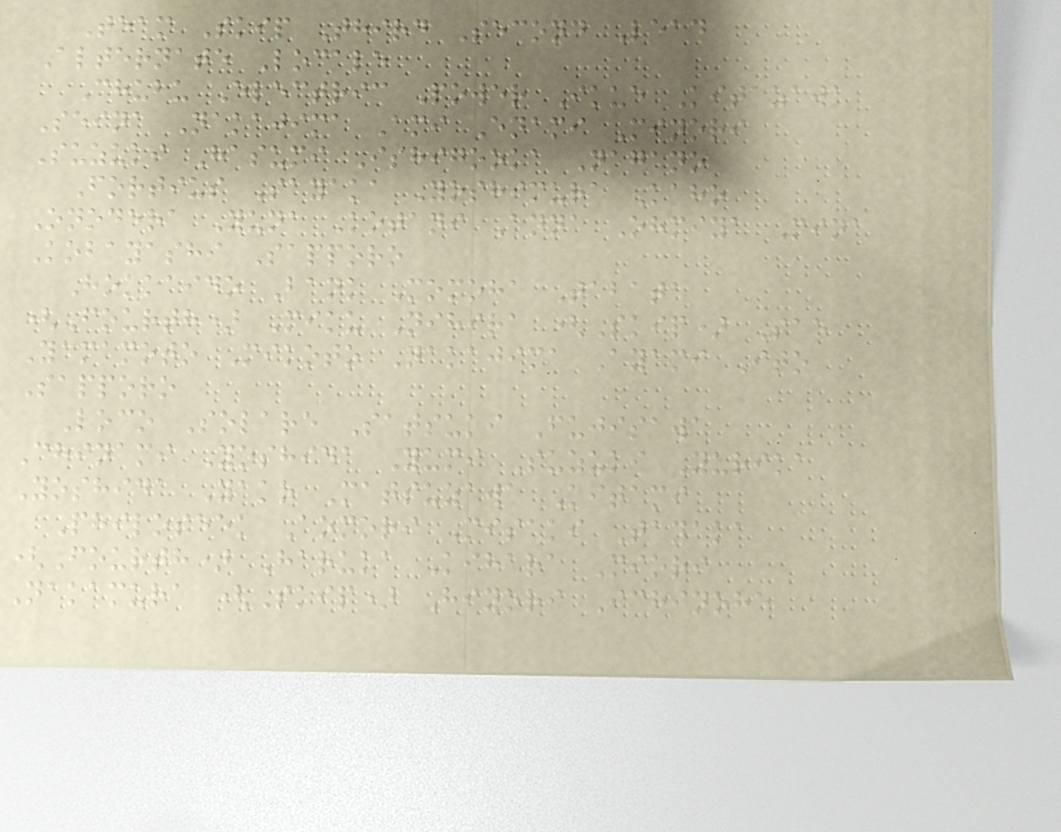Team Skip Third Second Lead
Alternate Locale
Chubu Electric Power Ikue Kitazawa
Seina Nakajima Ami Enami Minori
Suzuki Hasumi Ishigooka Nagano
Fortius Sayaka Yoshimura Kaho
Onodera Yuna Kotani Anna Ohmiya Mina
Kobayashi Sapporo
Hokkaido Bank Momoha Tabata
(Fourth) Miku Nihira (Skip) Sae
Yamamoto Mikoto Nakajima Ayami Ito
Sapporo
Loco Solare Satsuki Fujisawa
Chinami Yoshida Yumi Suzuki Yurika
Yoshida Yako Matsuzawa Kitami
Philoseek Aomori Misaki Tanaka
(Fourth) Haruka Kihara Miori
Nakamura (Skip) Hiyori Ichinohe
